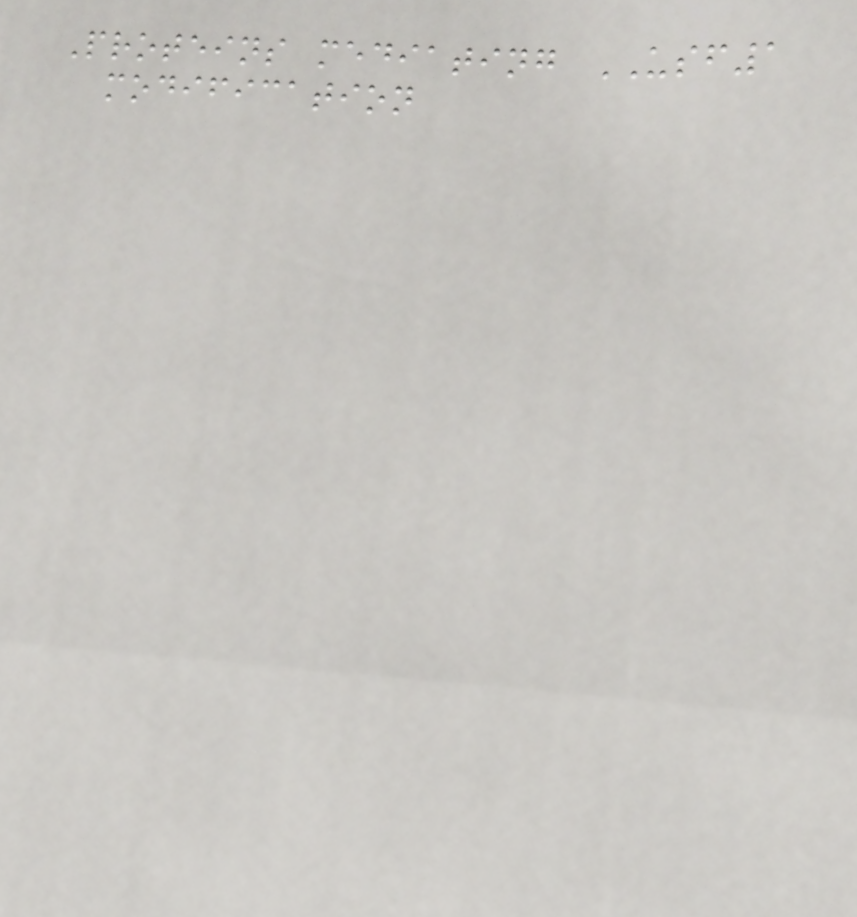Proteins mediating USF1
modification
